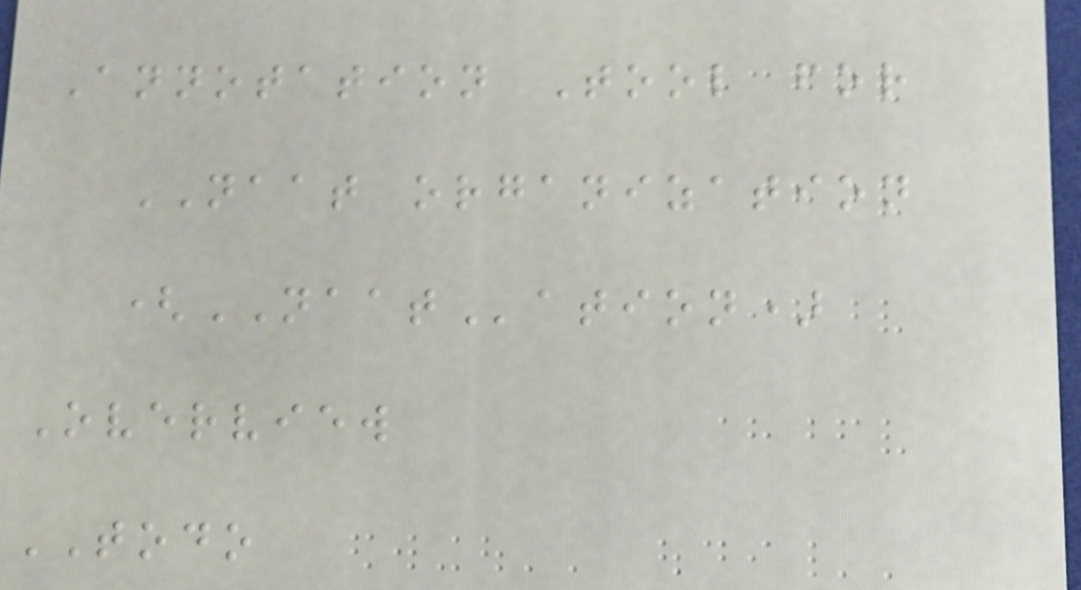Annotation Tool for
NAAT organization
(NAATation)
Overview
TODO
